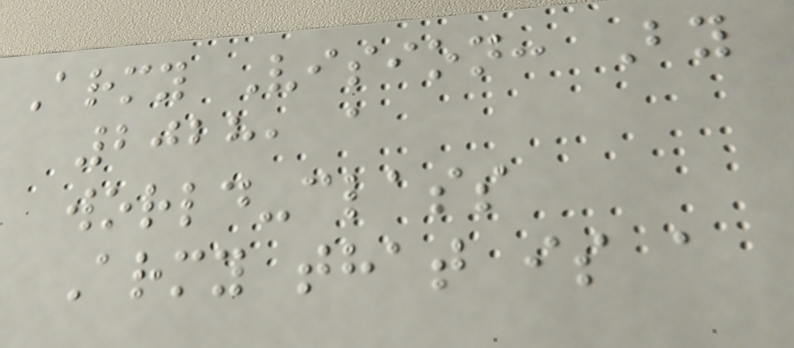Army Vision: By
2028, a
world-class
Army that is a
